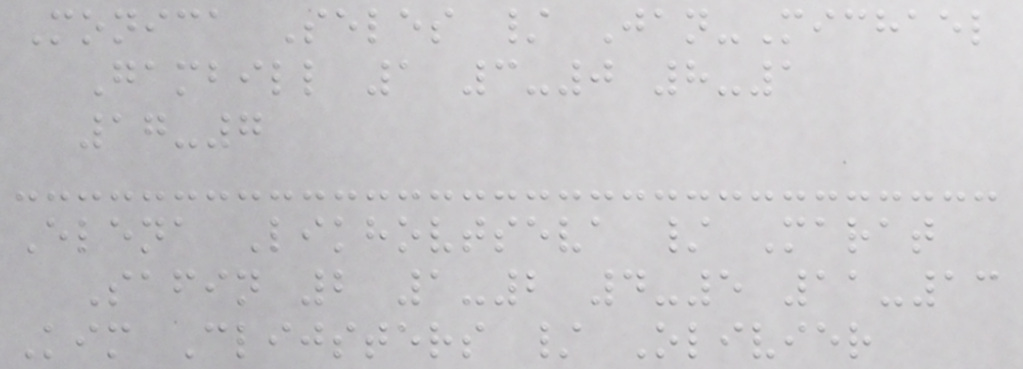Monica Seles / Jan-Michael
Gambill 1 3-0 8-1
17-7
Elena Likhovtseva / Marat
Safin 2 1-2 4-5 11-13
Kim Clijsters / Olivier
